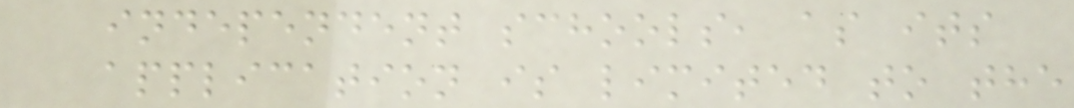independent schools, as its
application is limited to the
